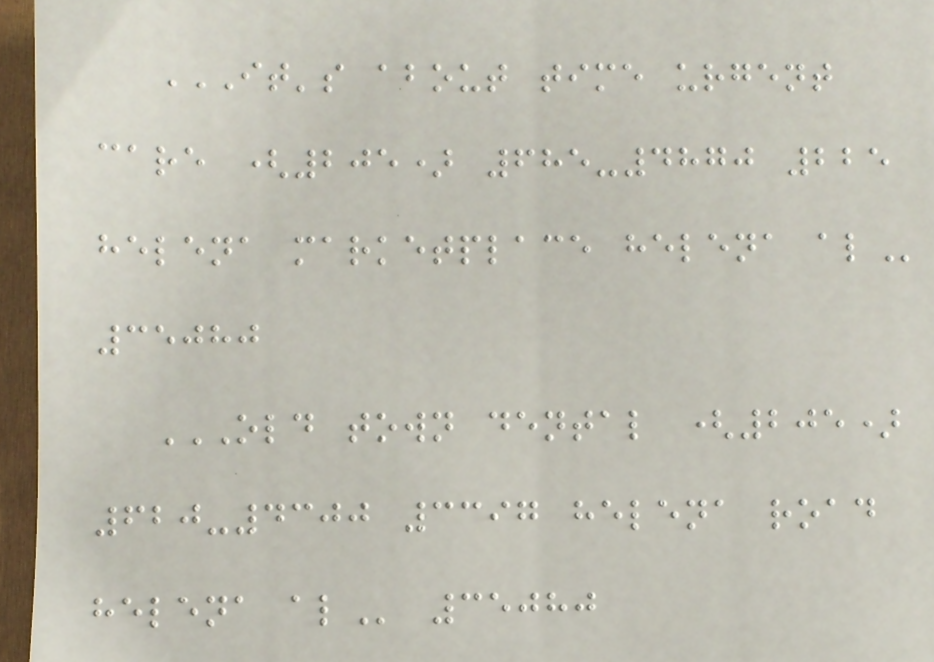IT'S ABOUT TIME URGENT
CARE (205) 685-4870 225
HELENA MARKETPLACE HELENA AL
35080
OLD TOWN DENTAL (205)
620-4300 3397 HELENA ROAD
HELENA AL 35080
